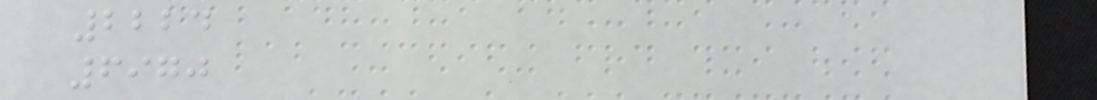2224
6970
